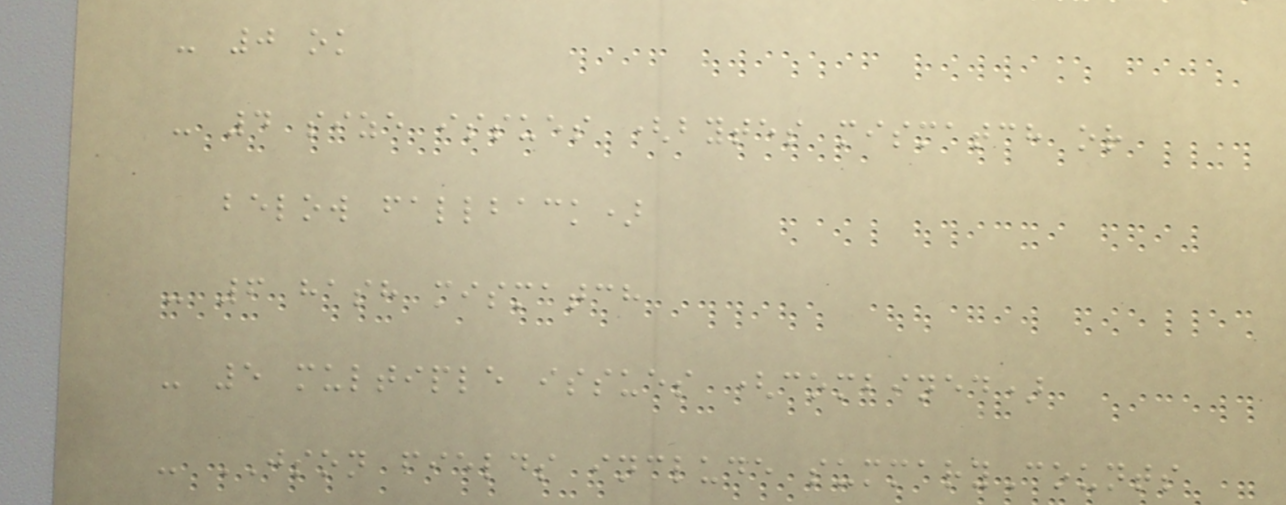- 0 ok
- 4 size issues (bytes mismatch or
below fallback)
- 6 hash mismatch
- 5 multiple issues (combined)
- JSON fields include summaryCounts
